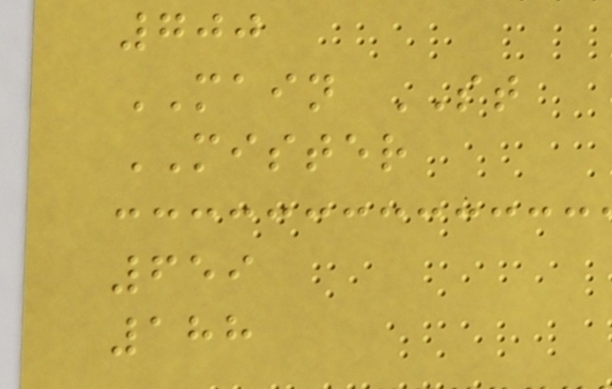700
MAIN ST
MISTER
659
188
